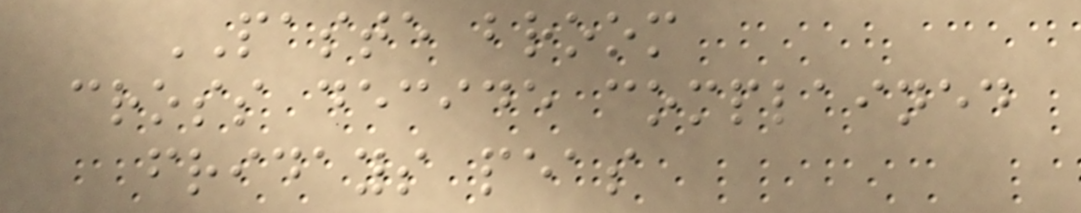PASTE broom
cross decide complained
fridays peas
